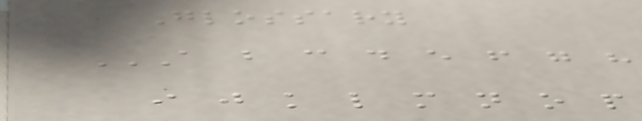Glossary
A B C D E F G H
I J K L M N O P
